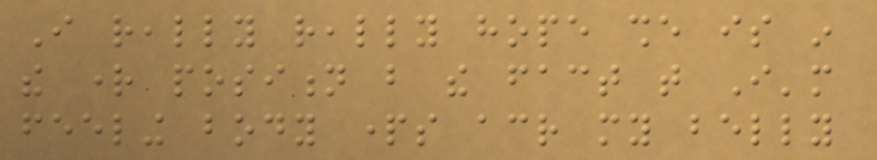I really really hope she is in
the right position but the fact that I'm
feeling body parts across my belly
